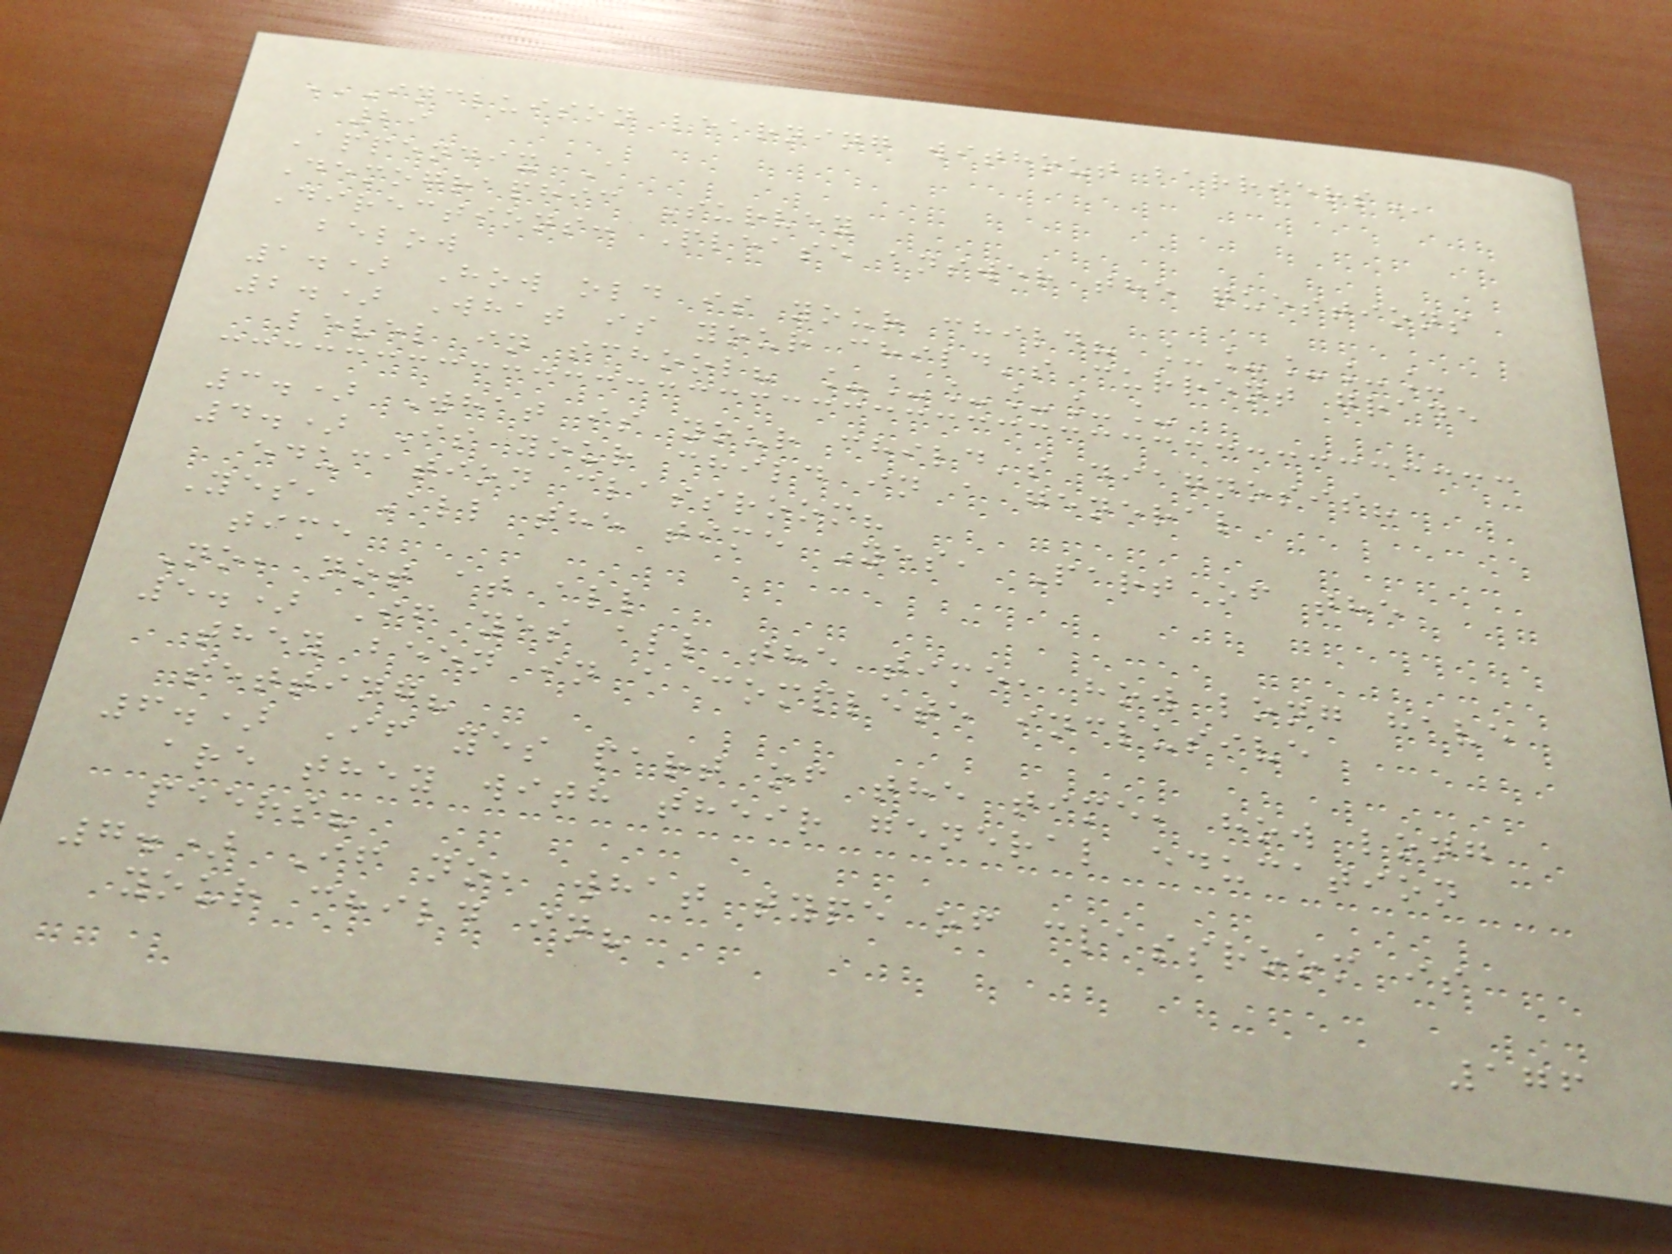INCLUISON LEARNING WITHOUT BARRIERS
29
Appendix A
Demographic Survey
Directions: Please answer the questions
below
1.) How old is your child? _____
2.) What is your child's current grade
level in school? ______
3.) What is your child's diagnosis?
4.) Is your child in a general
education classroom?
Yes, All the time Yes, Part of the
time
No, not at all
5.) If yes all the time, how long have
they been in a complete inclusive
setting?
6.) If yes part of the time, how long
are they with their general education
peers?
7.) If no, what type of classroom is
your child in?
176
